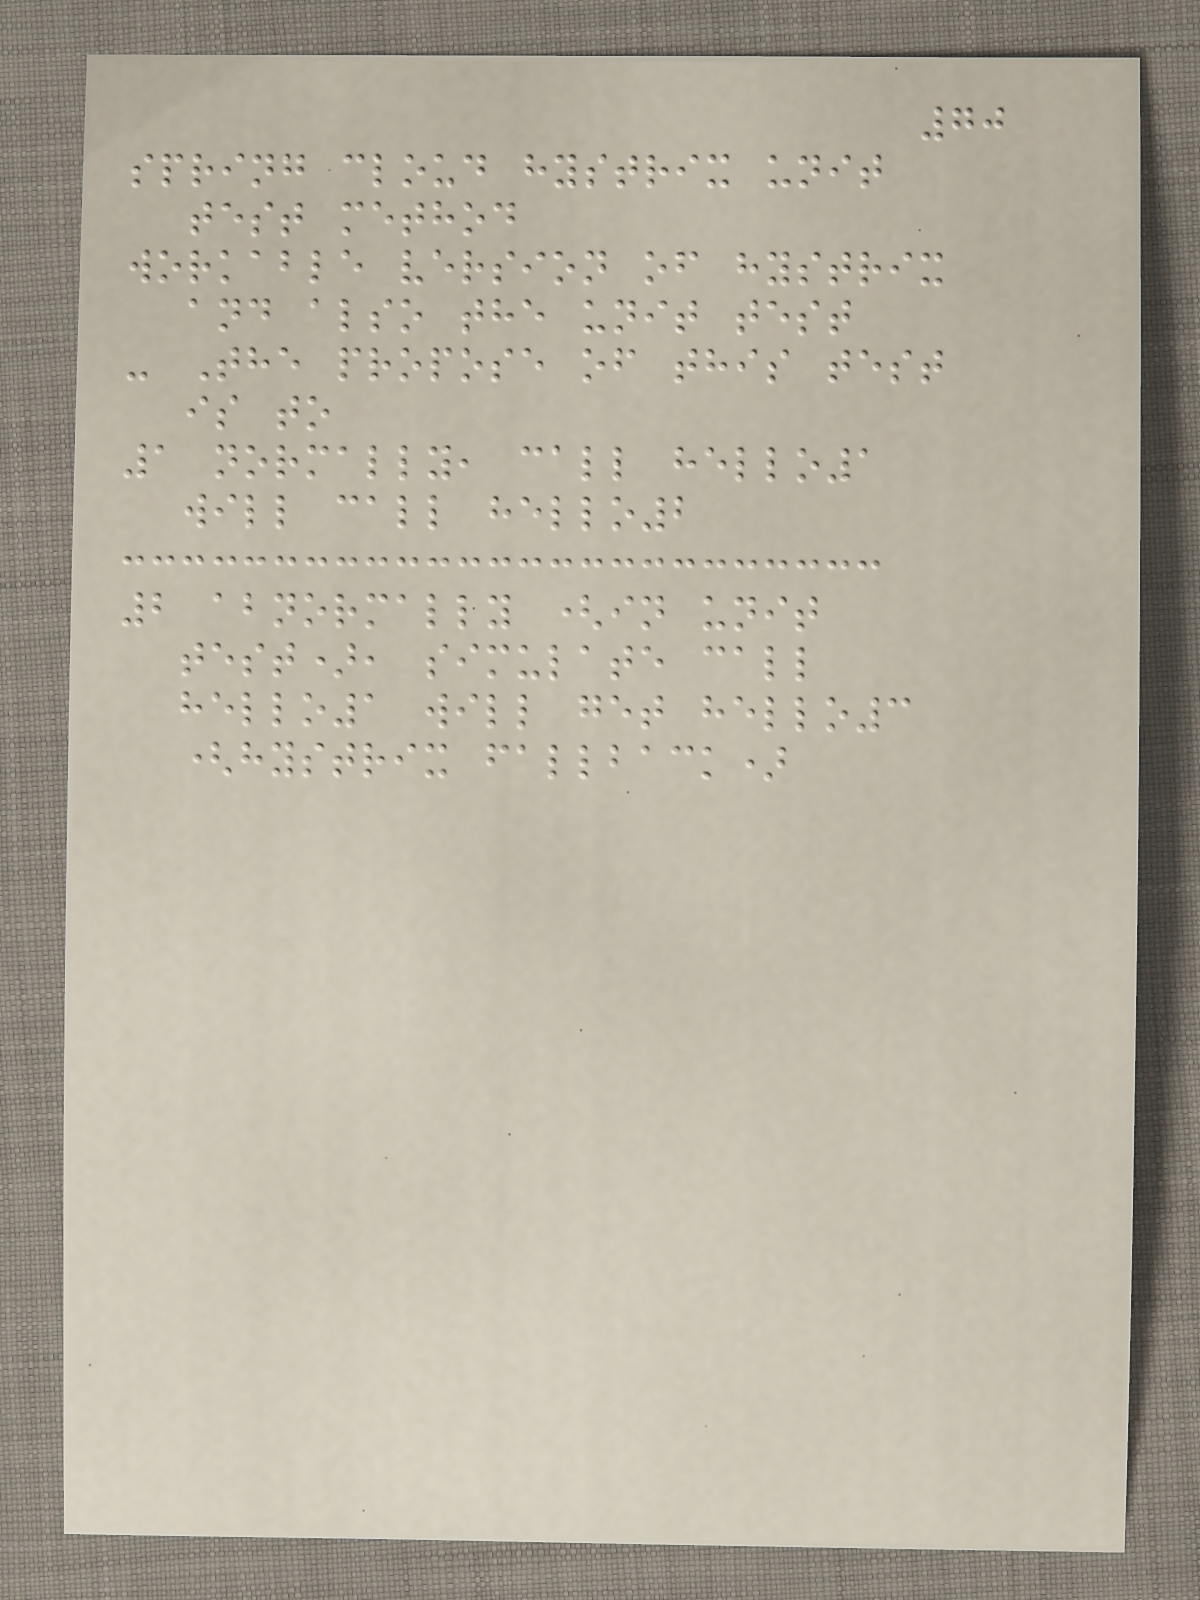70
spring cloud hystrix unit
test method
workable version of hystrix
and also the unit test
- The propose of this test
is to
1 normally, call hello1
will call hello2
2 abnormally (in unit
test), simulate call
hello1 will get hello3
(hystrix fallback)
